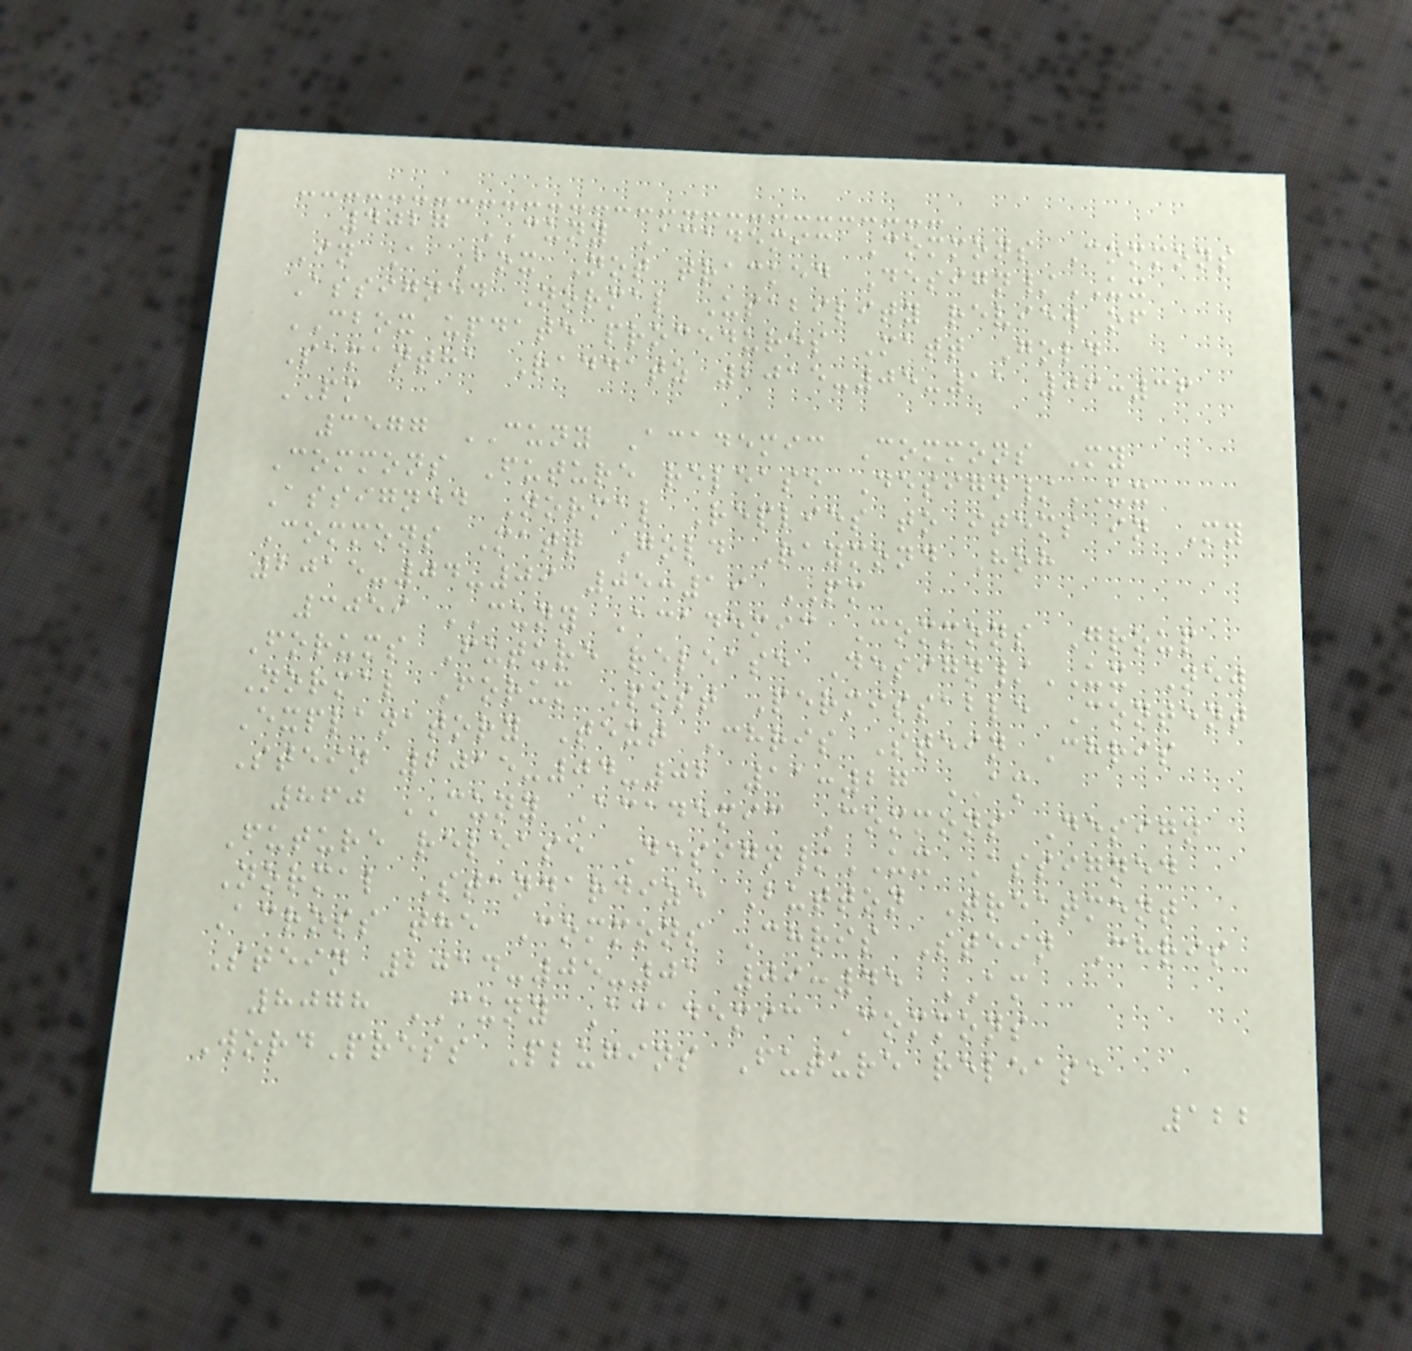4027 CUNY Academic Commons Commons
In A Box Not tracked Design/UX
Assigned Normal Usability review of
CBOX update procedures Matt Gold
Samantha Raddatz 2015-05-11 06:36
PM
3577 CUNY Academic Commons My
Commons Future release Design/UX
Assigned Normal Replies to items in My
Commons Matt Gold Raymond Hoh
2015-04-09 05:19 PM
3059 CUNY Academic Commons Group
Forums Future release Design/UX New
Normal Forum Post Permissable Content
Explanatory Text Chris Stein Chris
Stein 2015-04-02 11:27 AM
860 CUNY Academic Commons Design
Future release Design/UX Assigned
Normal Standardize Button Treatment
Across the Commons Chris Stein Chris
Stein 2014-05-01 09:45 AM
8078 CUNY Academic Commons
WordPress Plugins Future release
122
